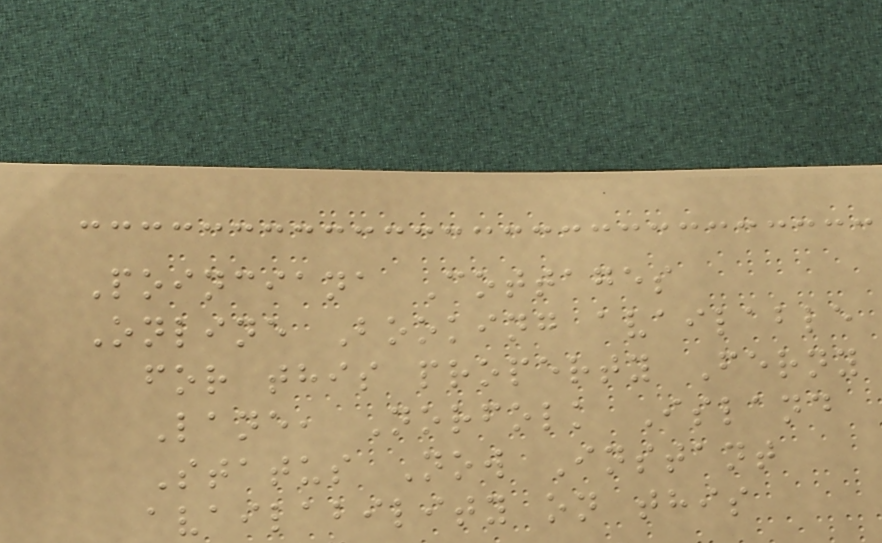Poinciana Cottages
Online Booking available
for this property Ferny
Lane, Norfolk Island
Status Now Instant
availability on this
